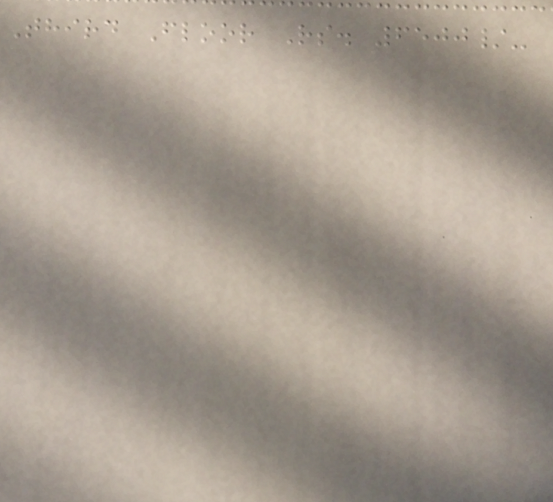Third Floor Rs. 6500/-
